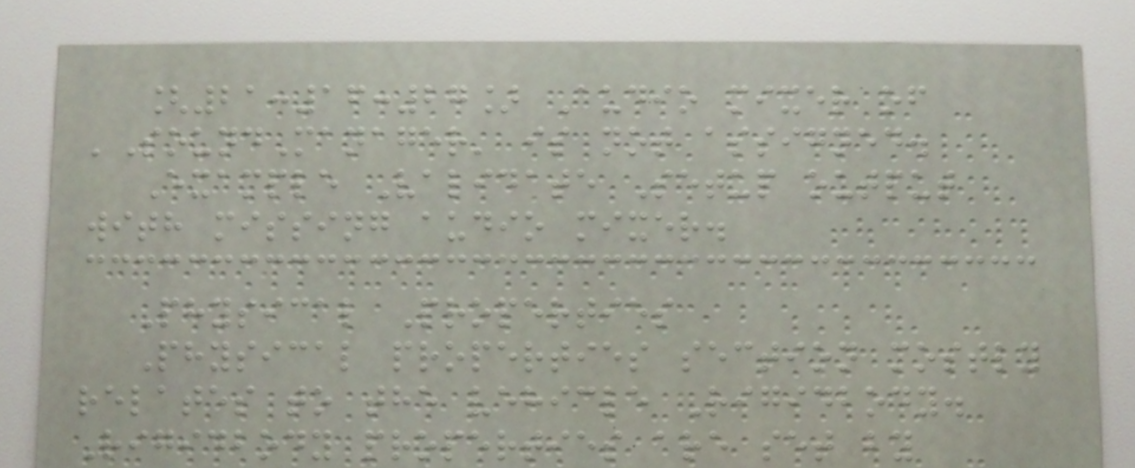[21:16:27] Audio mixer of
'SoundManager' is not assigned.
Example Validate Setup output
with missing audio mixer.
Physical Properties
Physical properties section mostly
relates to the vehicle Rigidbody.
Rigidbody properties are set by
